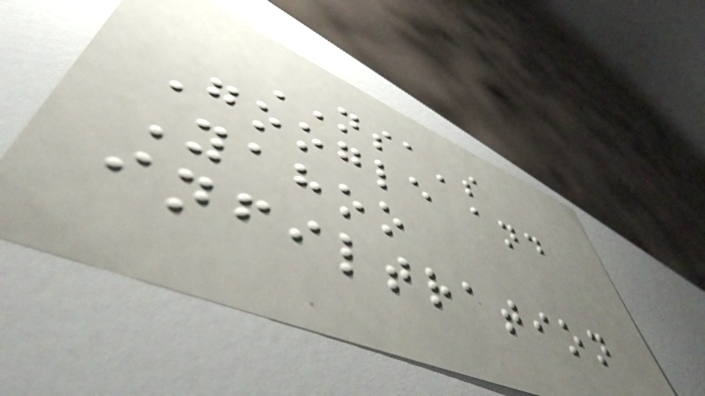NSA's
Google and
Yahoo
infiltration
